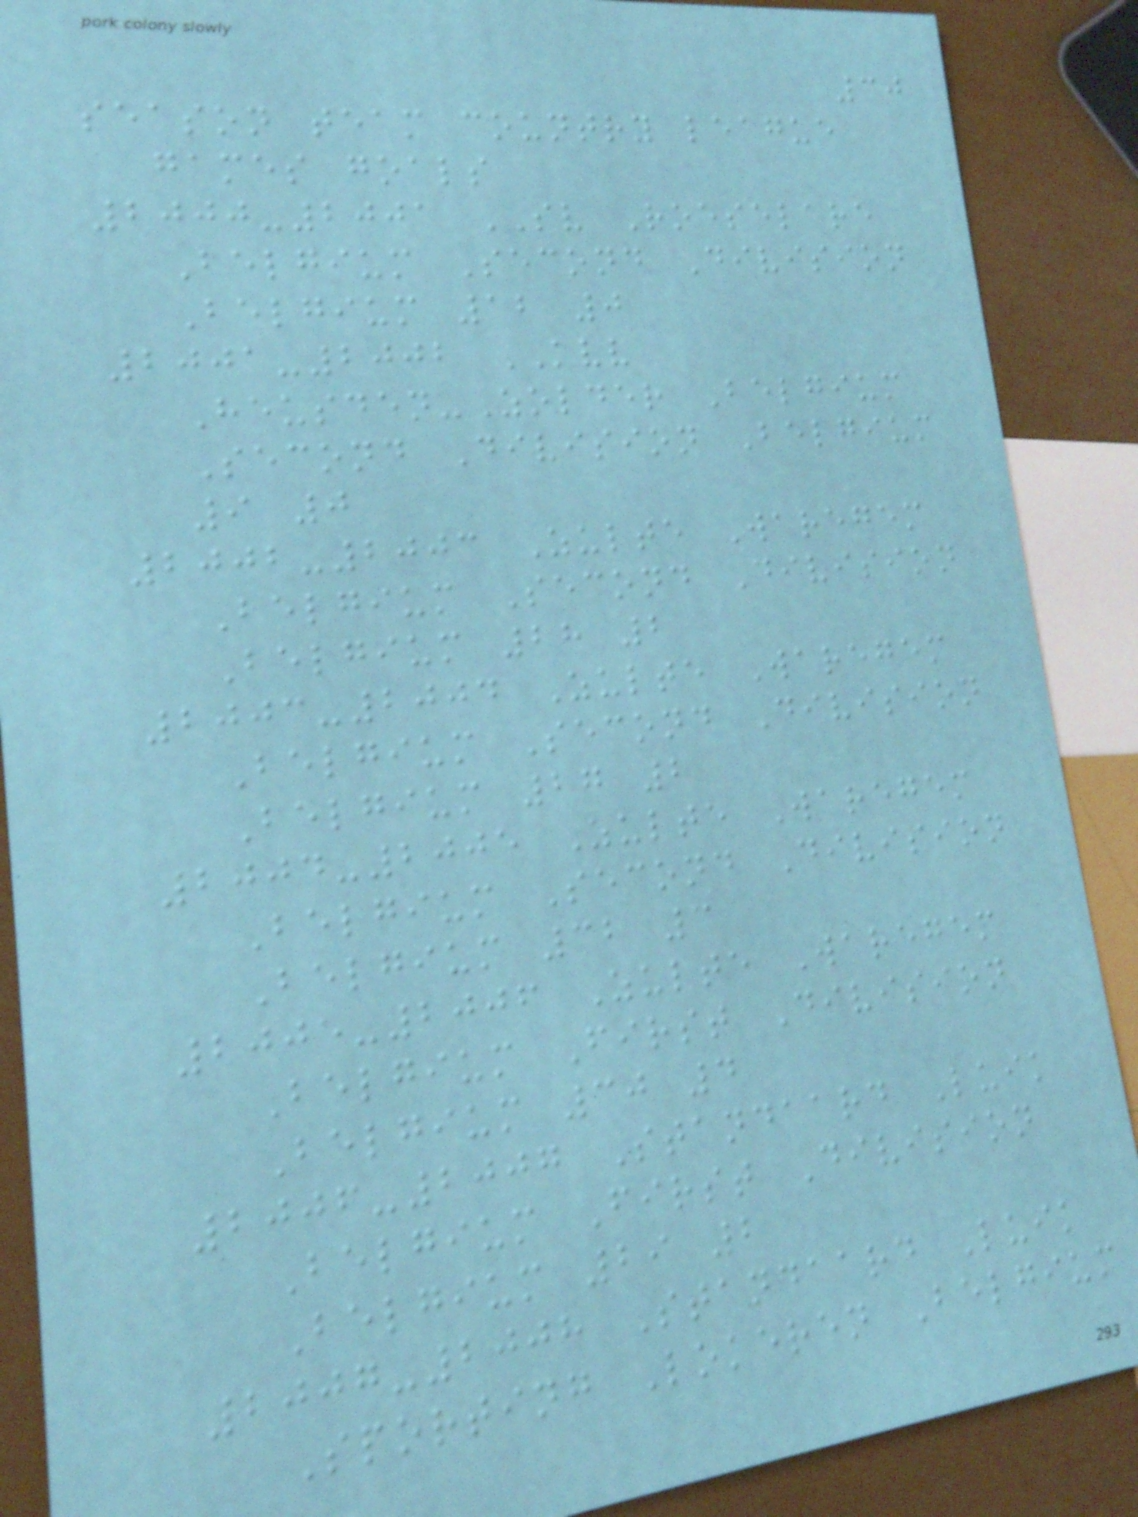30
season team country league
games goals
2000-2001 SV Roeselare
Belgium Second Division
Belgium 12 0
2001-2002 KVV
Heusden-Zolder Belgium
Second Division Belgium
9 0
2002-2003 Zulte Waregem
Belgium Second Division
Belgium 28 2
2003-2004 Zulte Waregem
Belgium Second Division
Belgium 27 2
2004-2005 Zulte Waregem
Belgium Second Division
Belgium 32 3
2005-2006 Zulte Waregem
Belgium First Division
Belgium 30 4
2006-2007 Standaard Luik
Belgium First Division
Belgium 29 2
2007-2008 Standaard Luik
Sporting Lokeren Belgium
